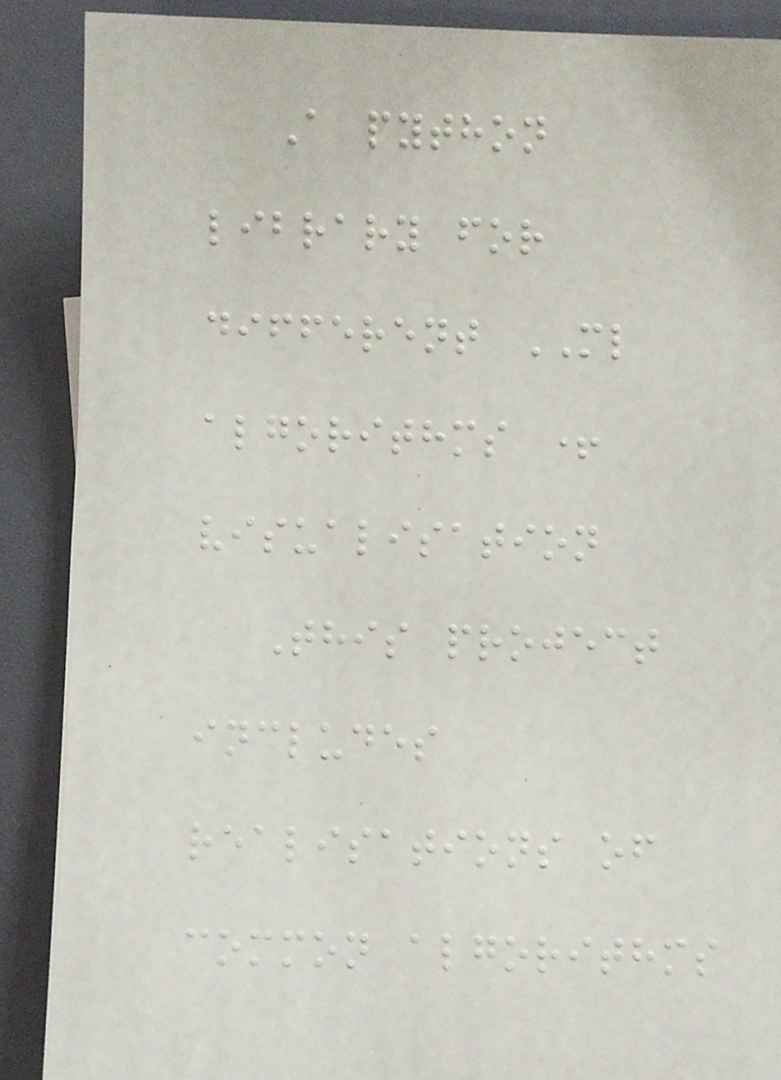A python
library for
different ML
algorithms +
visualisation
This project
includes
realisations of
common algorithms
